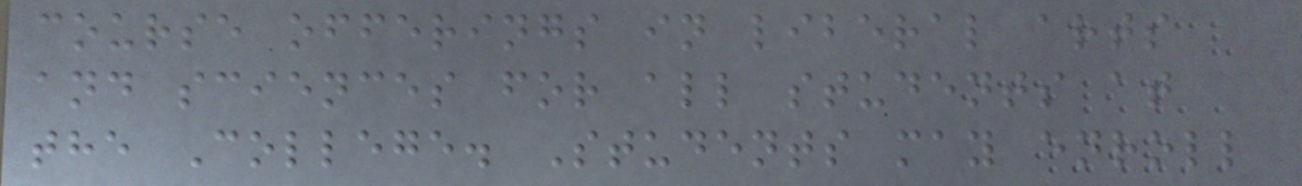course offerings in liberal arts
and sciences for all students at
the College. Students may enroll
